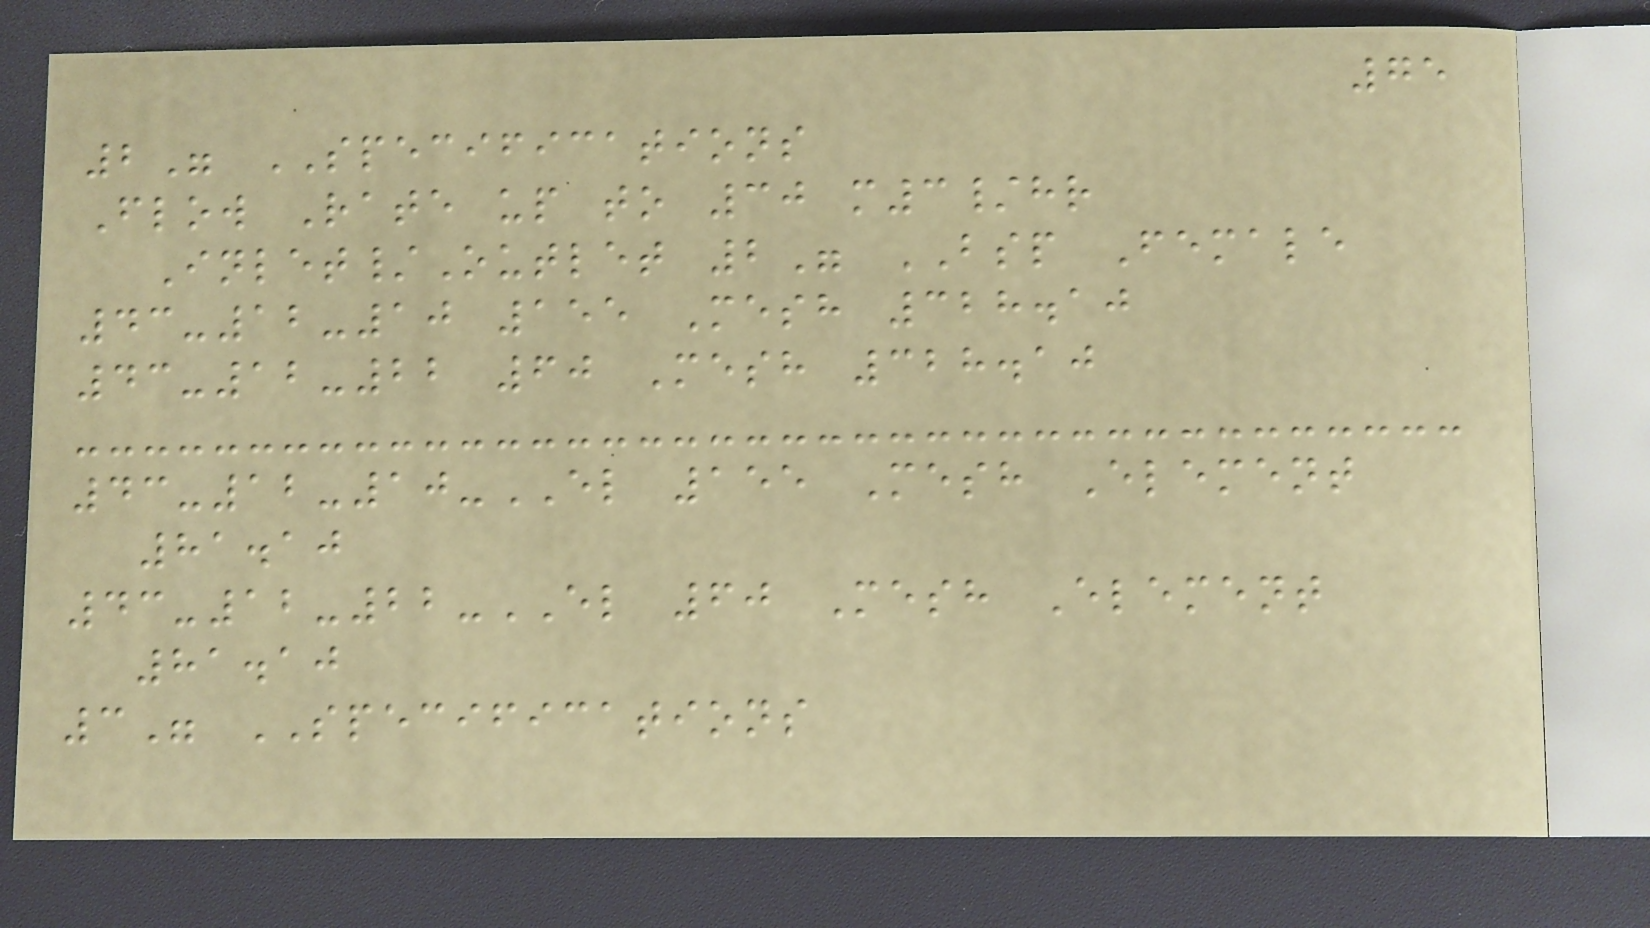75
2" SPECIFICATIONS
Flow Rate up to 30 m3/hr
Inlet/Outlet 2" BSP Female
43-12-10 155 Mesh 328.10
43-12-22 60 Mesh 328.10
43-12-10-EL 155 Mesh Element
81.10
43-12-22-EL 60 Mesh Element
81.10
3" SPECIFICATIONS
